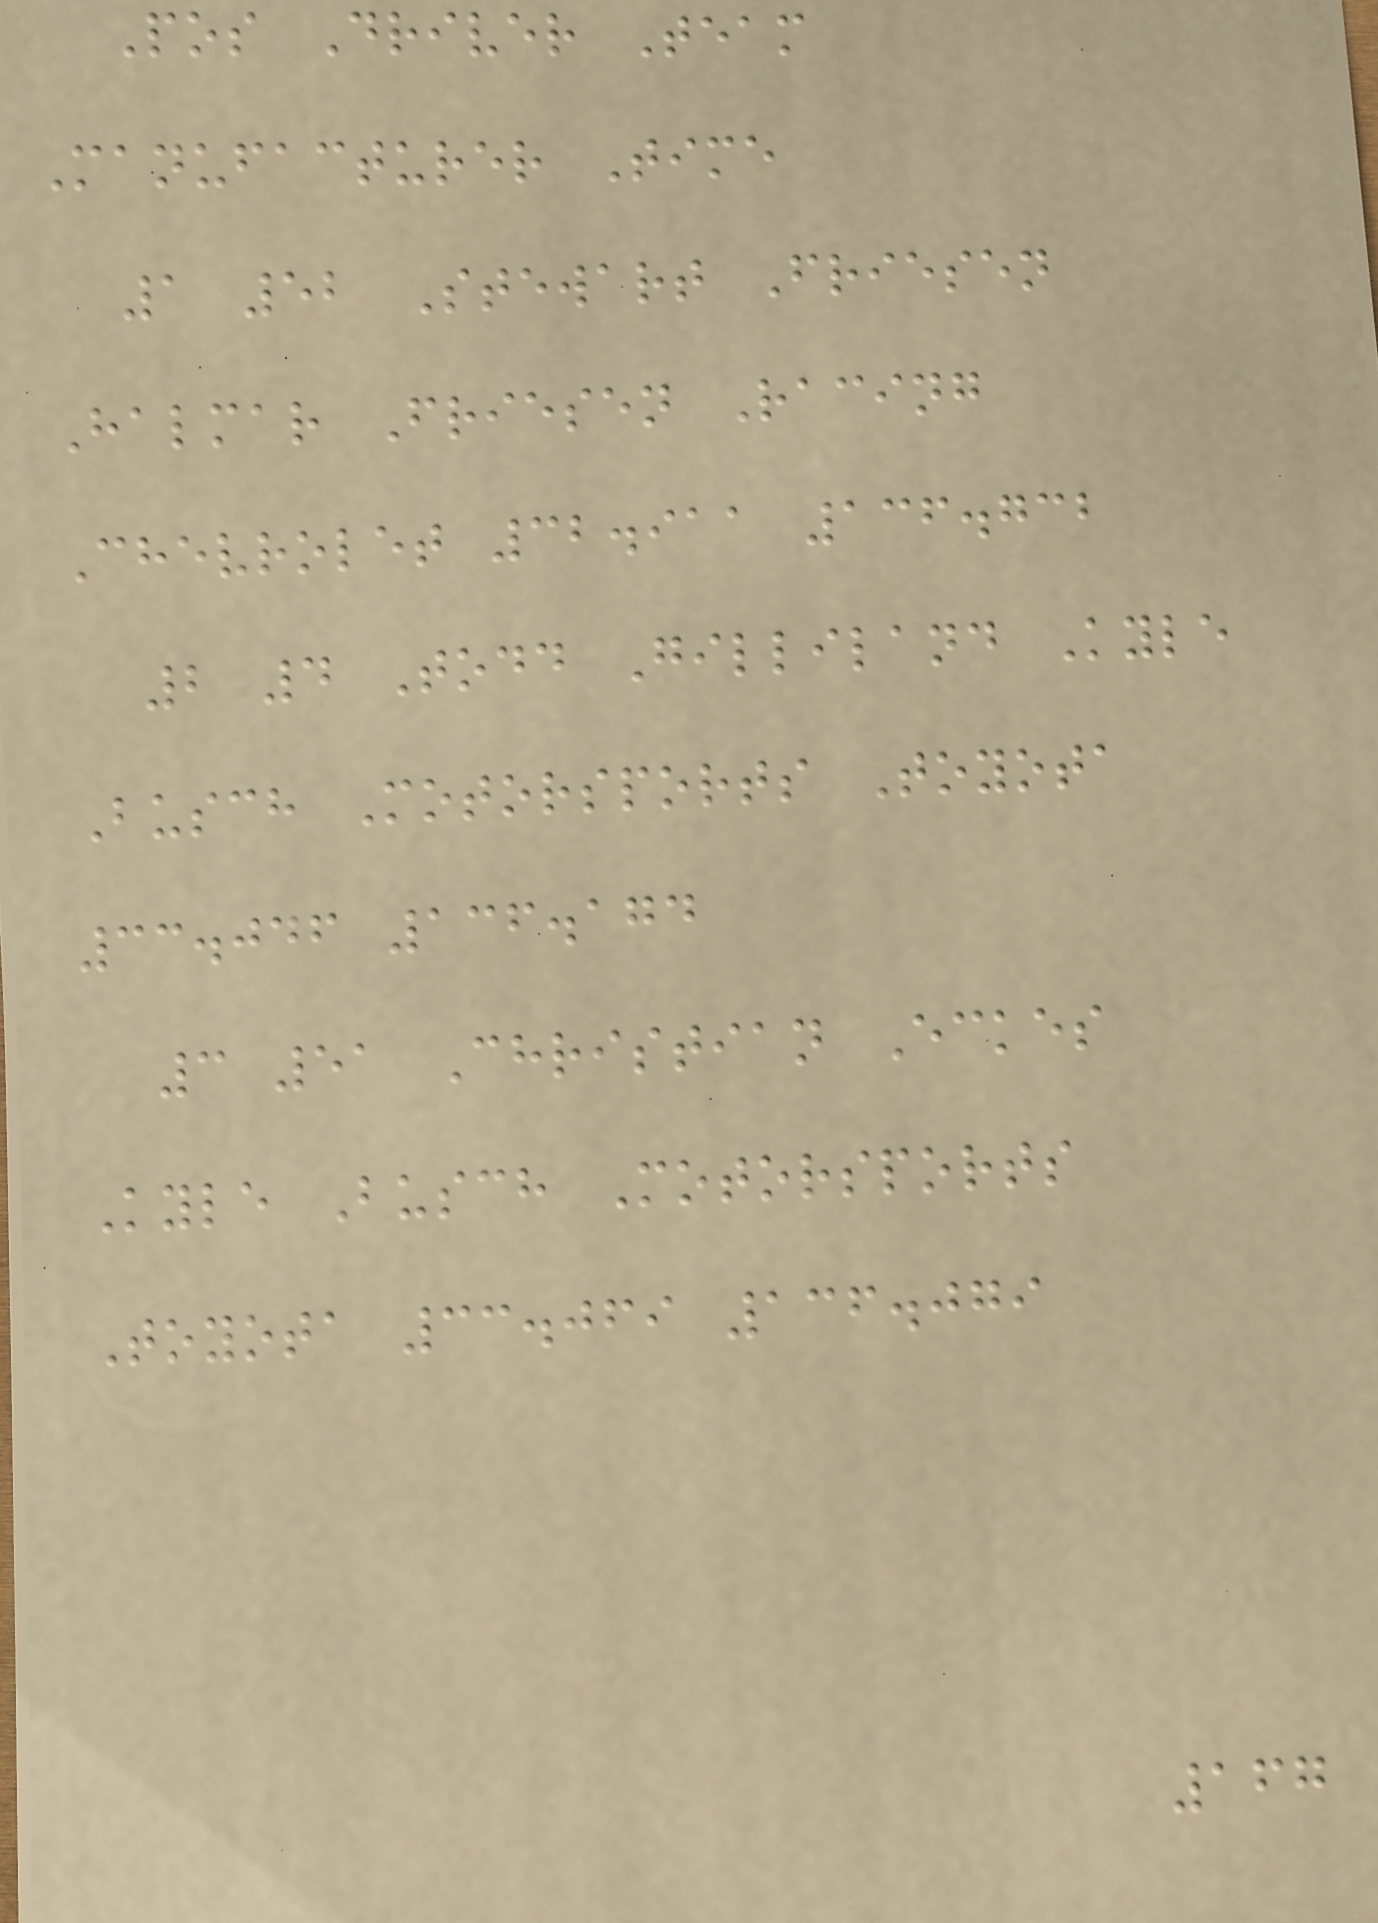Pos Driver Team
Manufacturer Time
1 52 Stewart Friesen
Halmar Friesen Racing
Chevrolet 32.911 136.732
2 4 Todd Gilliland Kyle
Busch Motorsports Toyota
33.046 136.174
3 51 Christian Eckes
Kyle Busch Motorsports
Toyota 33.069 136.079
167
